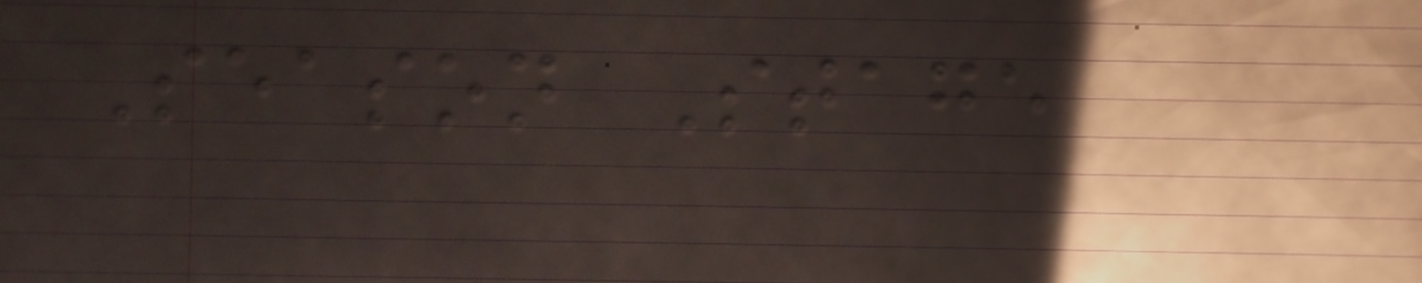Season Stage
